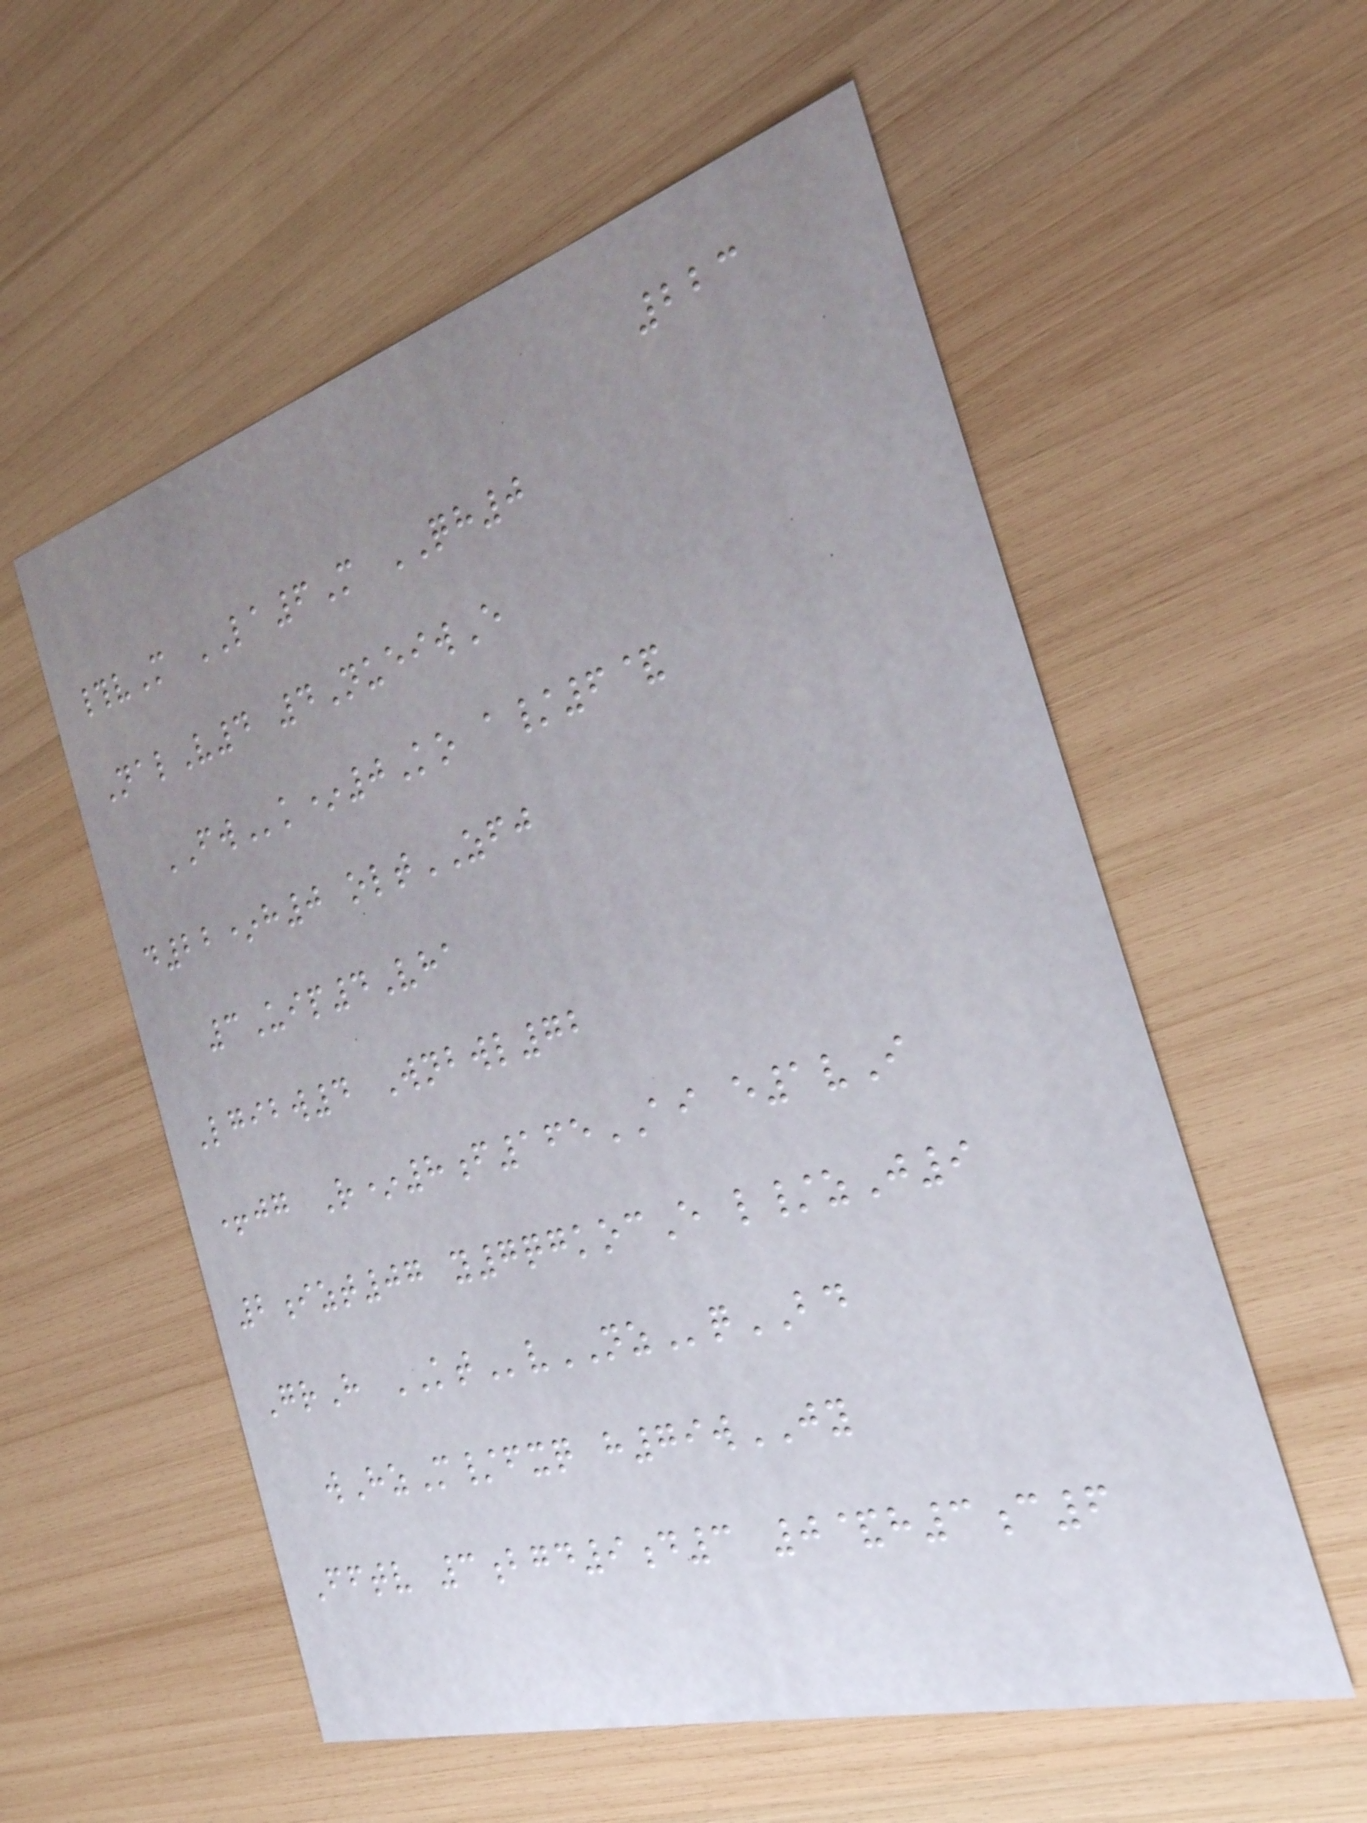223
#vM LA6M QH0
NalV4 4NueiwE
FWk*0Ko a/6&
d22*h0 oltZFJ
3Uip4Vha
Lgibw4 Wnbwl72
+jg R*8f165AI e1vI
2izt07 y7qgkocE l/zJ9
GrH KTvNZqBD
wHzM/fxq h79wJY
Fftv 3bgd9d3 0&h3c6
